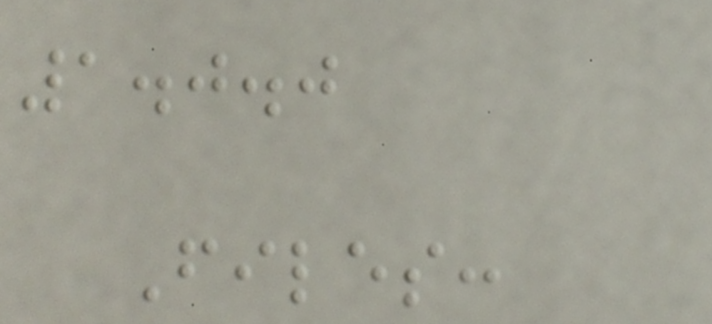1.0.0
Files:
